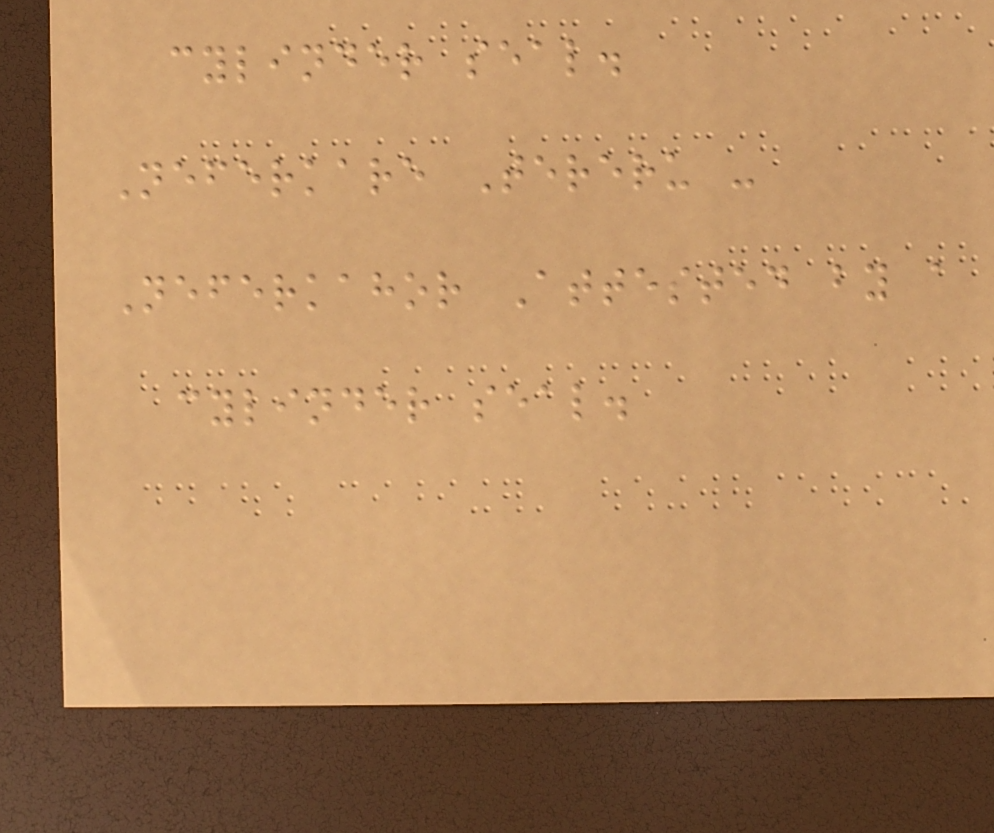cylinder seal.
Neferkare Tereru -
Neferkahor Attested by a
cylinder seal.
